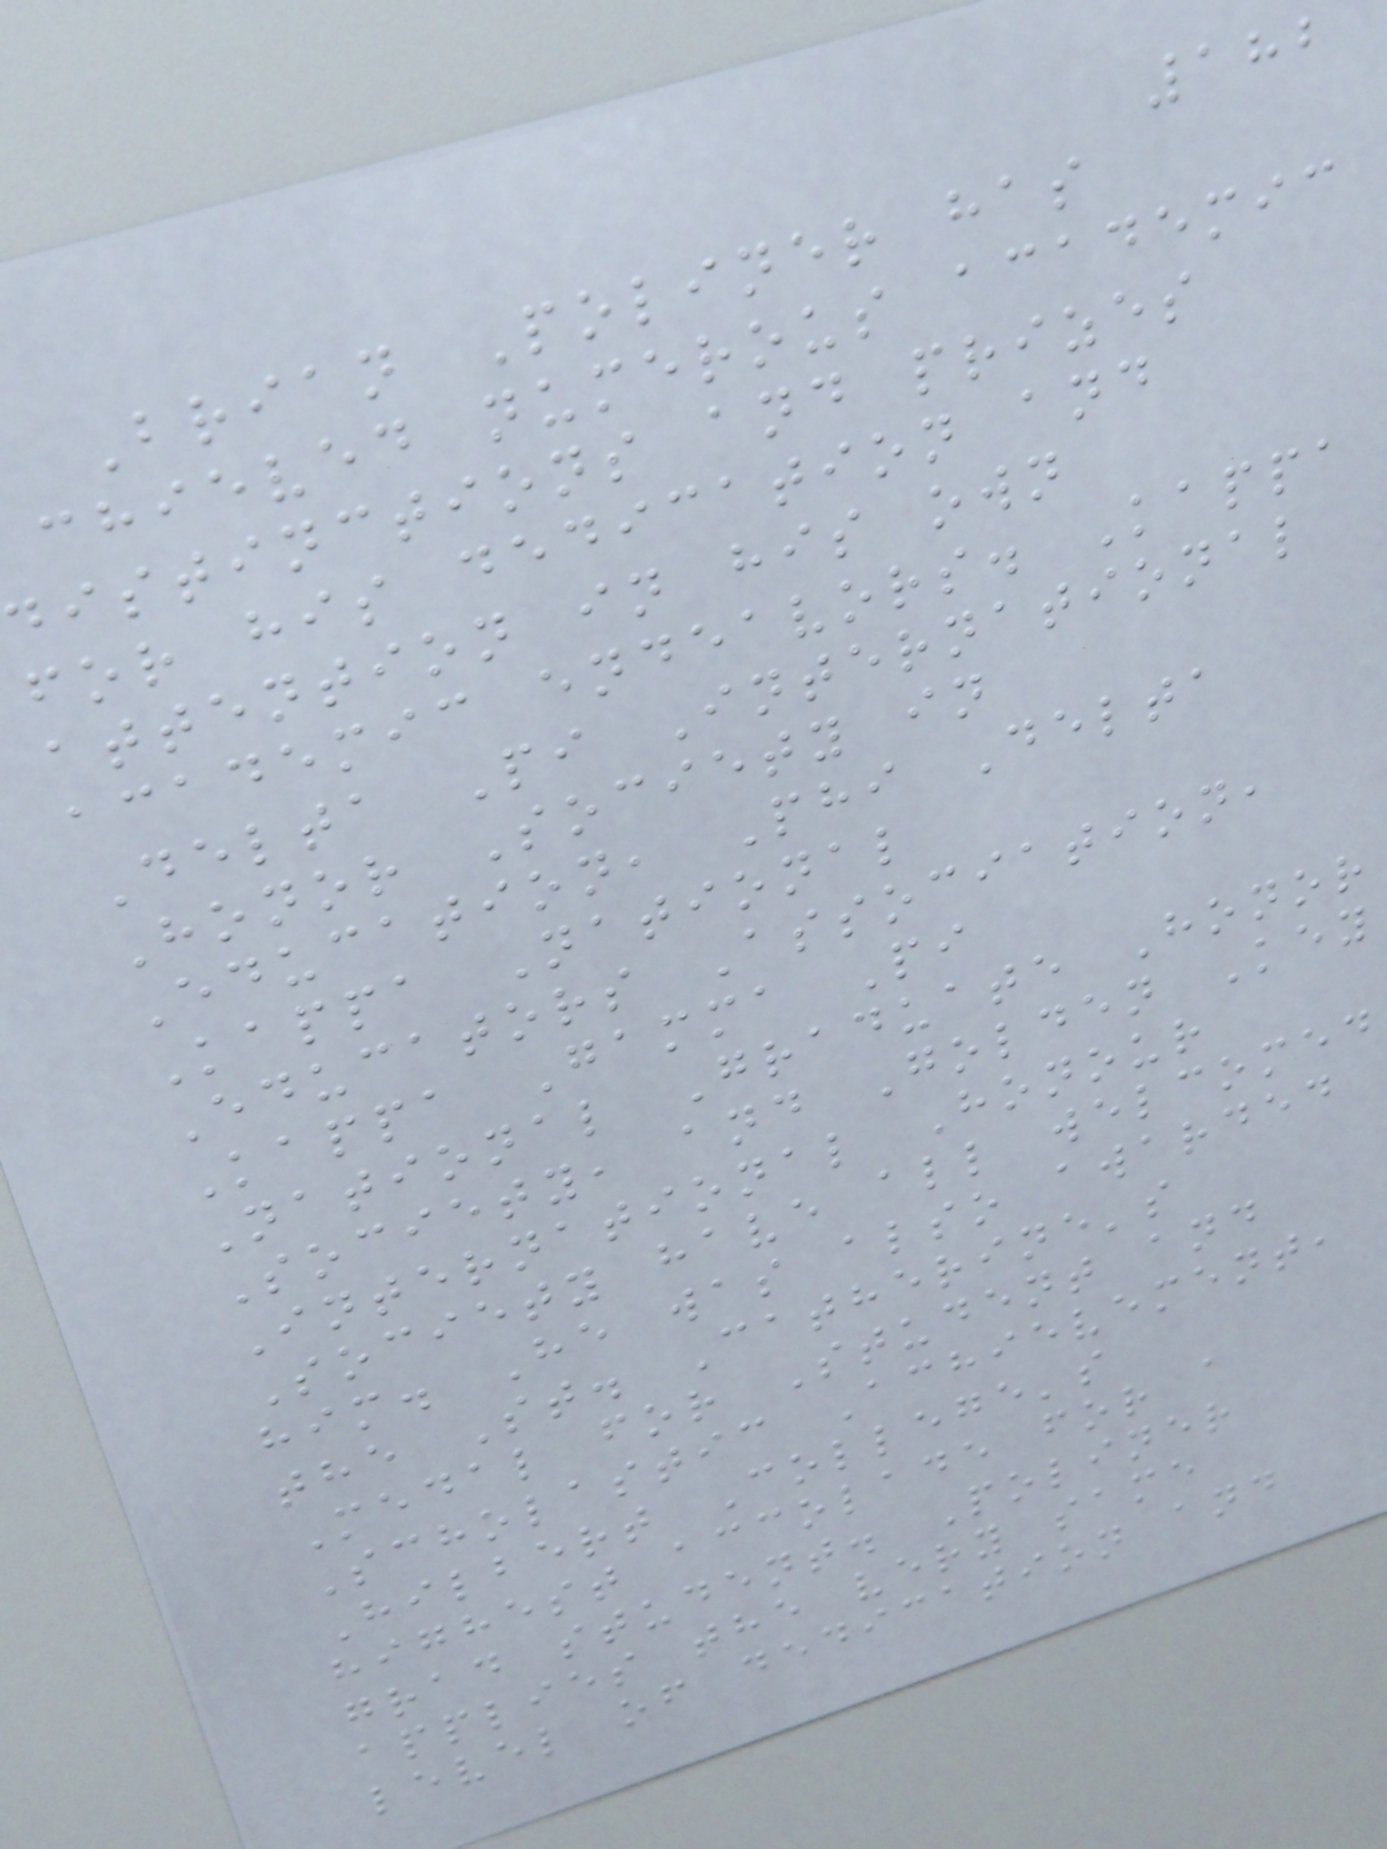182
Brian Poliner has
chieved numerous academic
distinctions and prizes
for his dedication and
attention in his own
academic endeavors. Kappa
Delta Pi International
Honor Society in
Education, Phi Delta
Kappa National
Educators Association,
Kappa Gamma Pi
National Graduate Honor
Society, and Golden Key
International Honour
Society have all welcomed
him. He was also awarded
the St. Catherine's
Medal for Student and
Scholastic Achievement,
Hilbert College's
highest accolade for a
grad student. Poliner
applies the very same
level of dedication and
